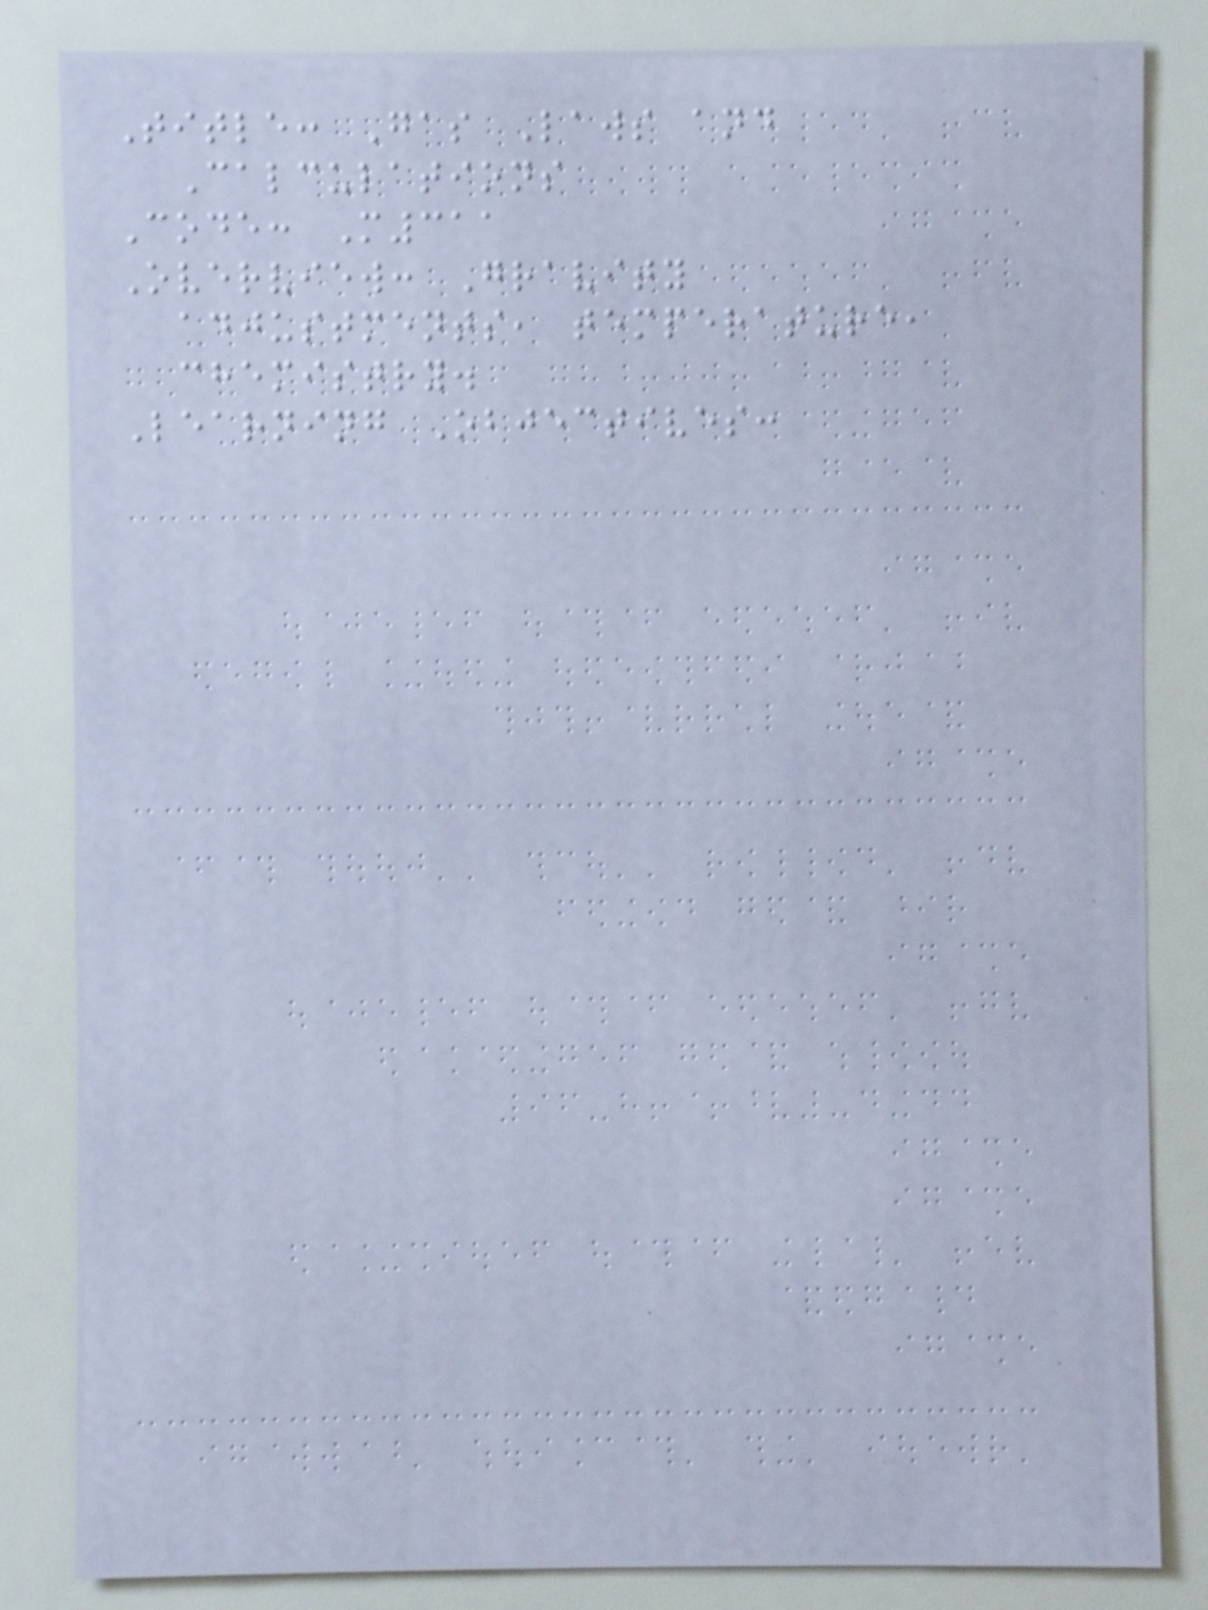Title: Gas Laws and
Calculations
Code: M311
Overview: Gravity
adjustments, temperature,
chemistry.
Learning Objectives:
